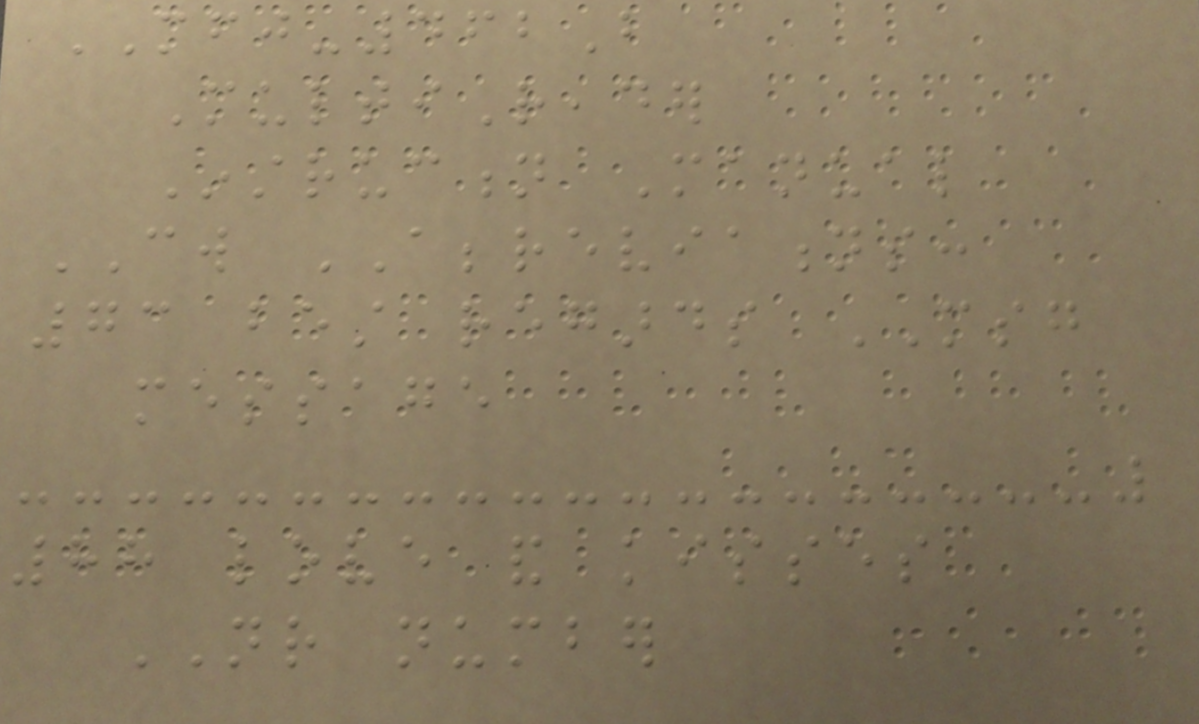MFJ-462B
MultiReader
Instruction Manual
CW ABBREVIATIONS:
73 best regards MSG
message
88 love and kisses
NR number
